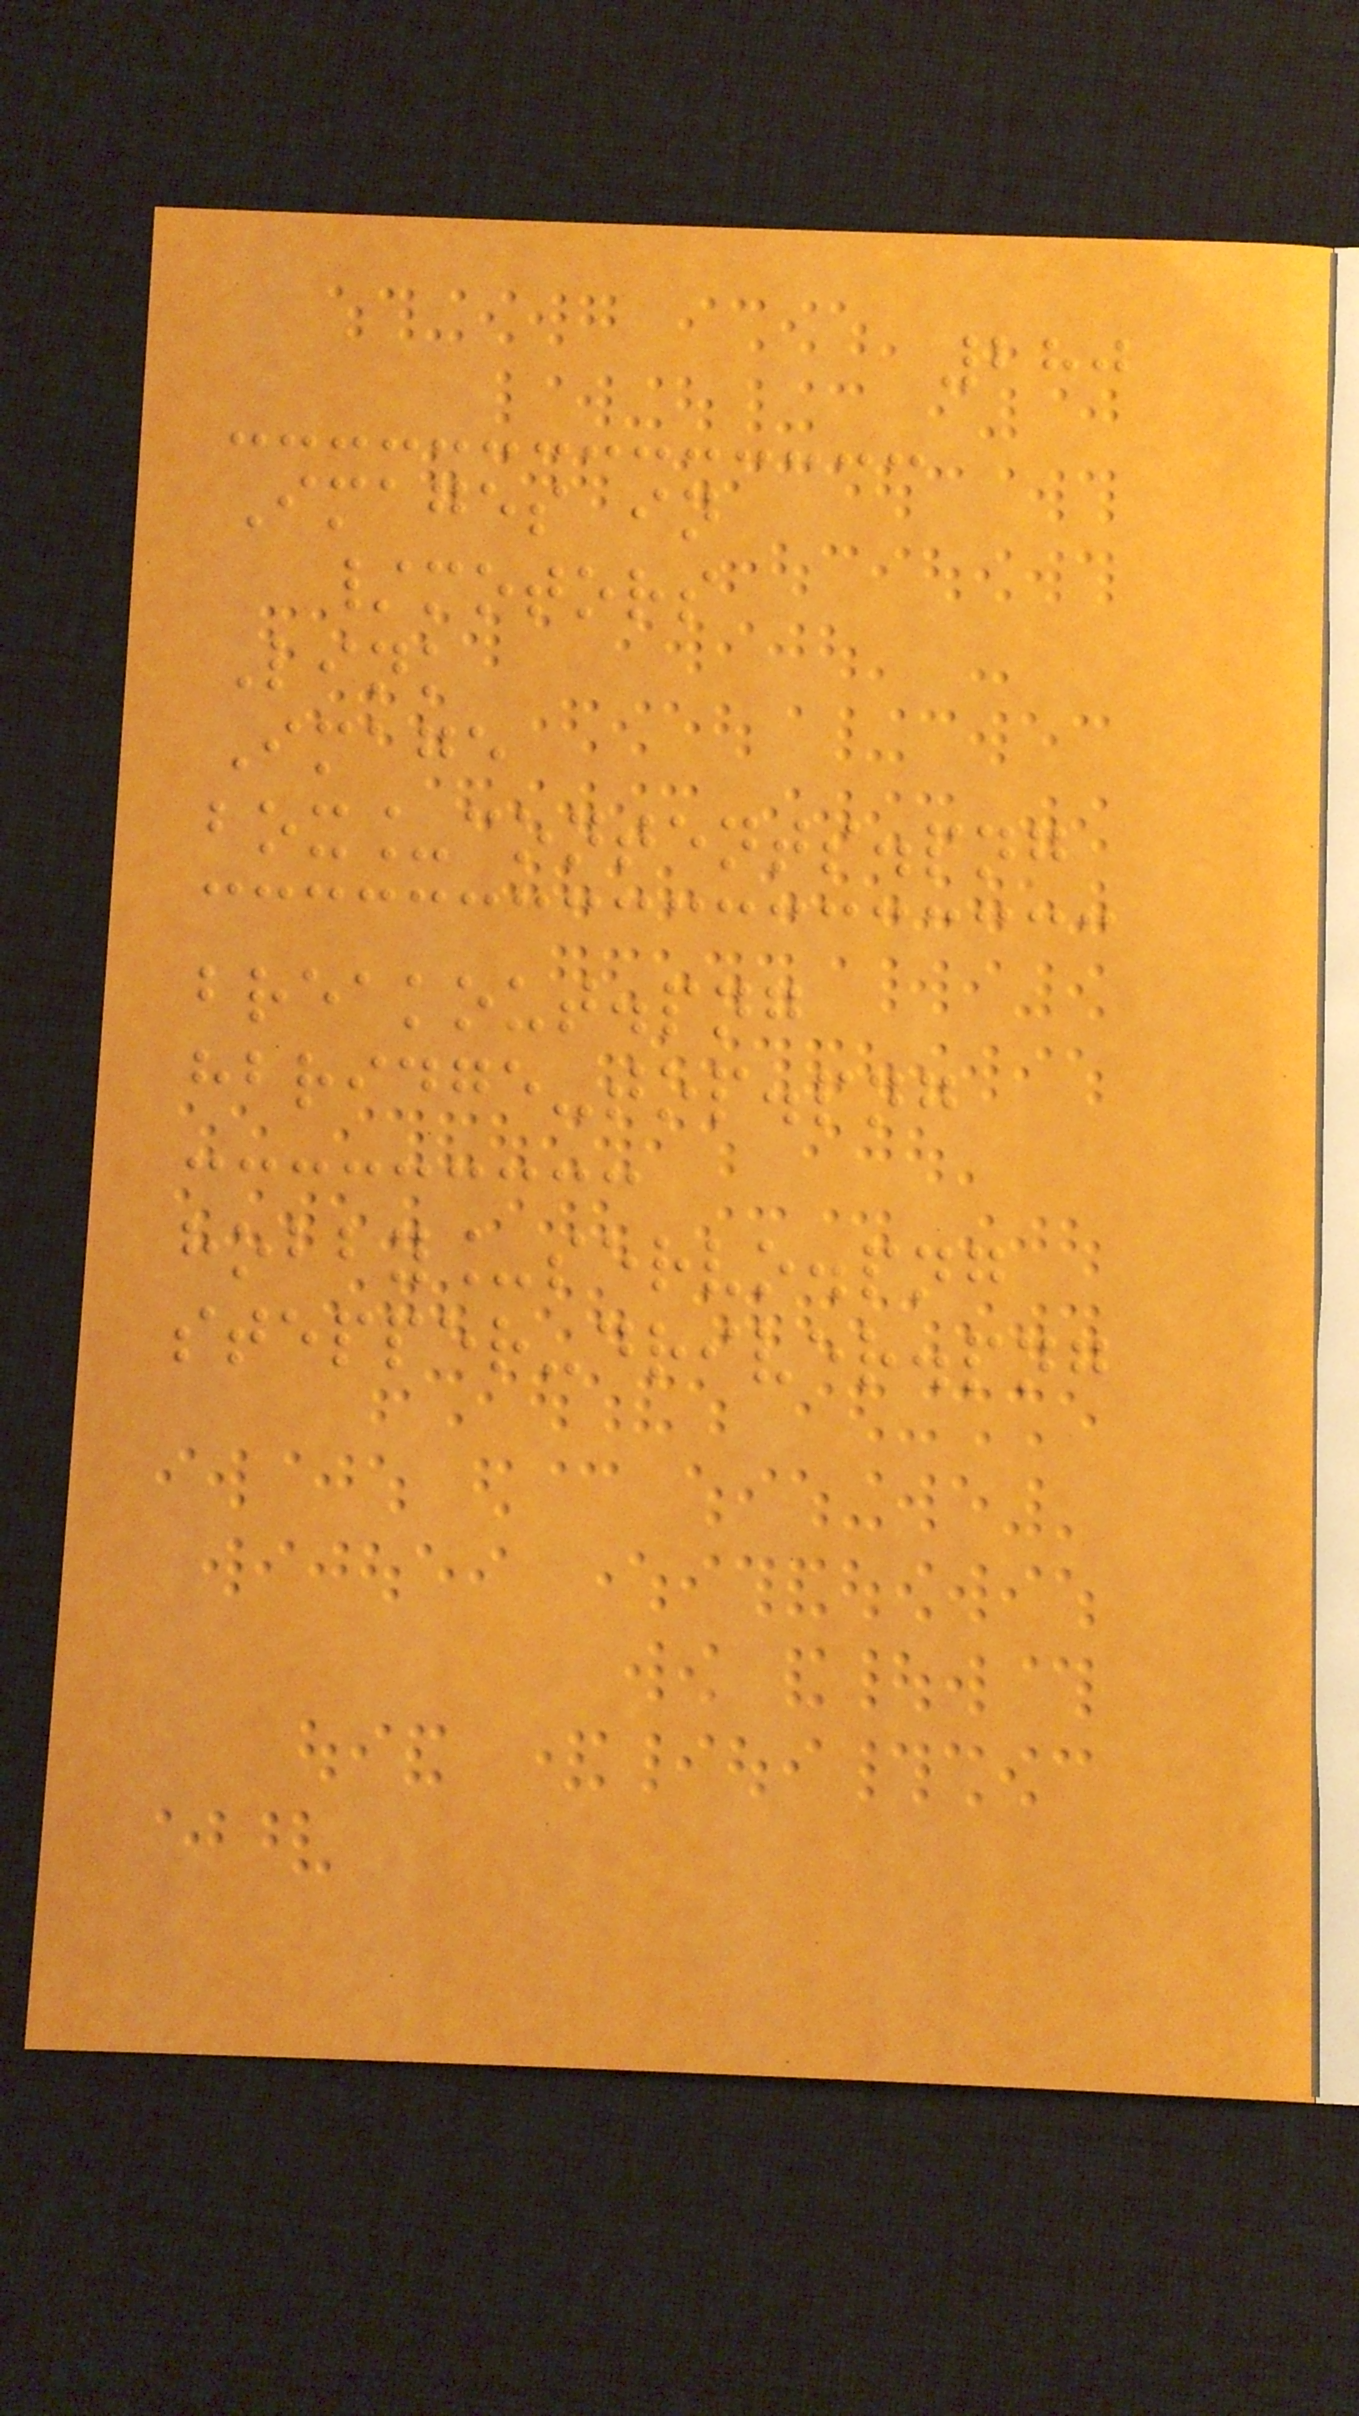280
Images in
/motors
Link
Image
box_contents.png
breakout.png
hbridge-top.png
hobby_servo.png
stepper-driver.png
